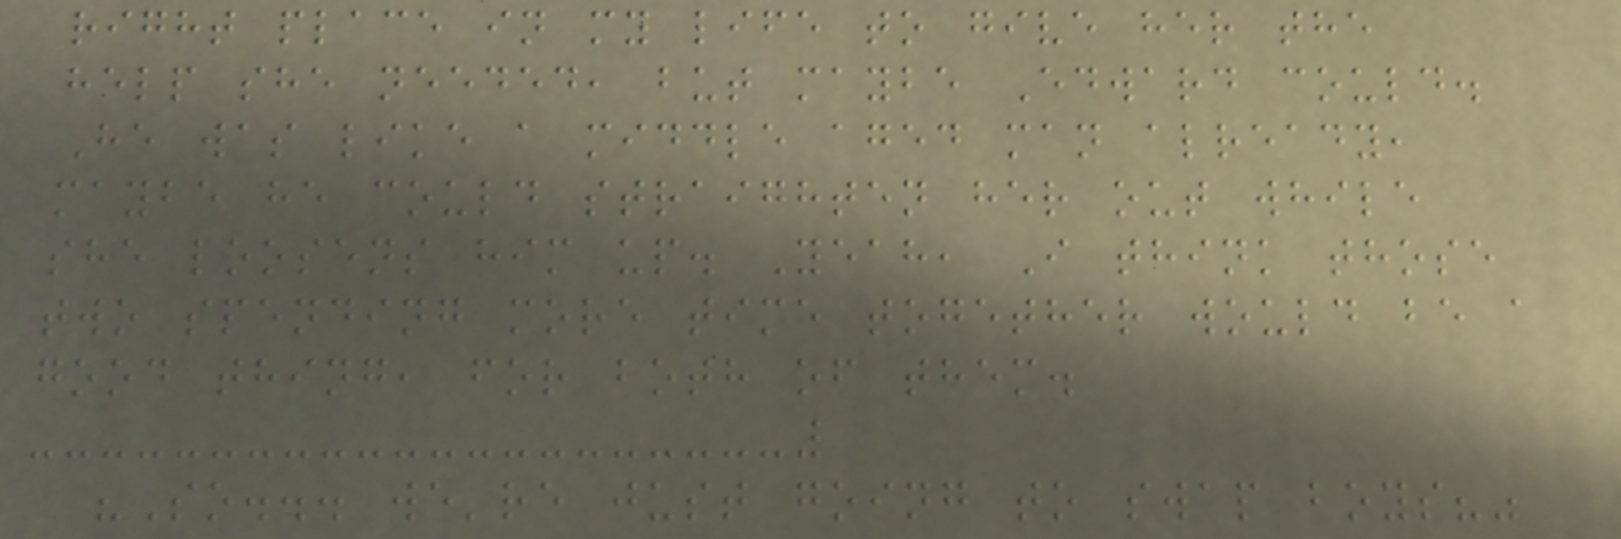right place in my life to give her the
help she needed, but maybe Edward could.
He was like a middle aged man already,
maybe he could straighten her out while
she loosens him up. Yeah, I think those
two spending more time together would be a
good thing, for both of them.
"So... we're just going to swap boys?"
